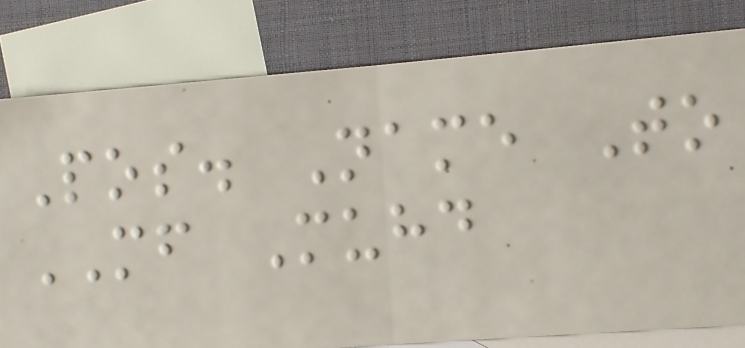Pos. Name To
MF Muhd
